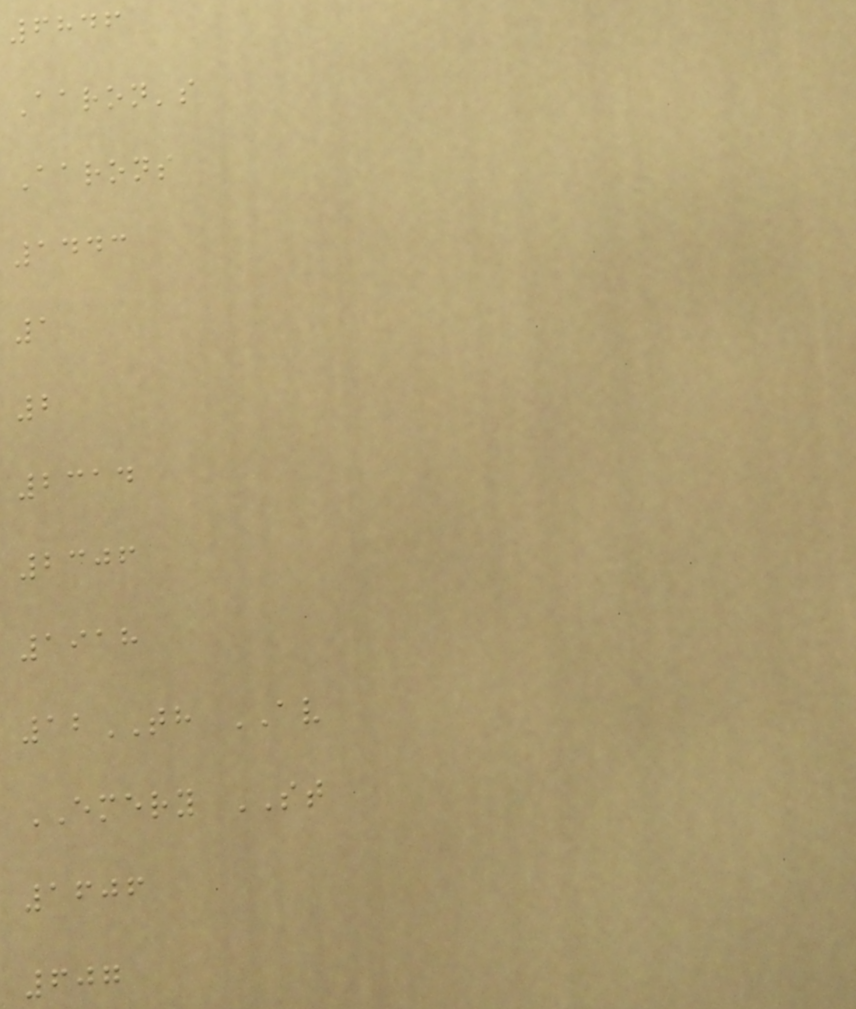6846
Aaron's
Aarons
1443
1
2
2314
2306
1918
12TH AV
EMERY ST
1606
607
